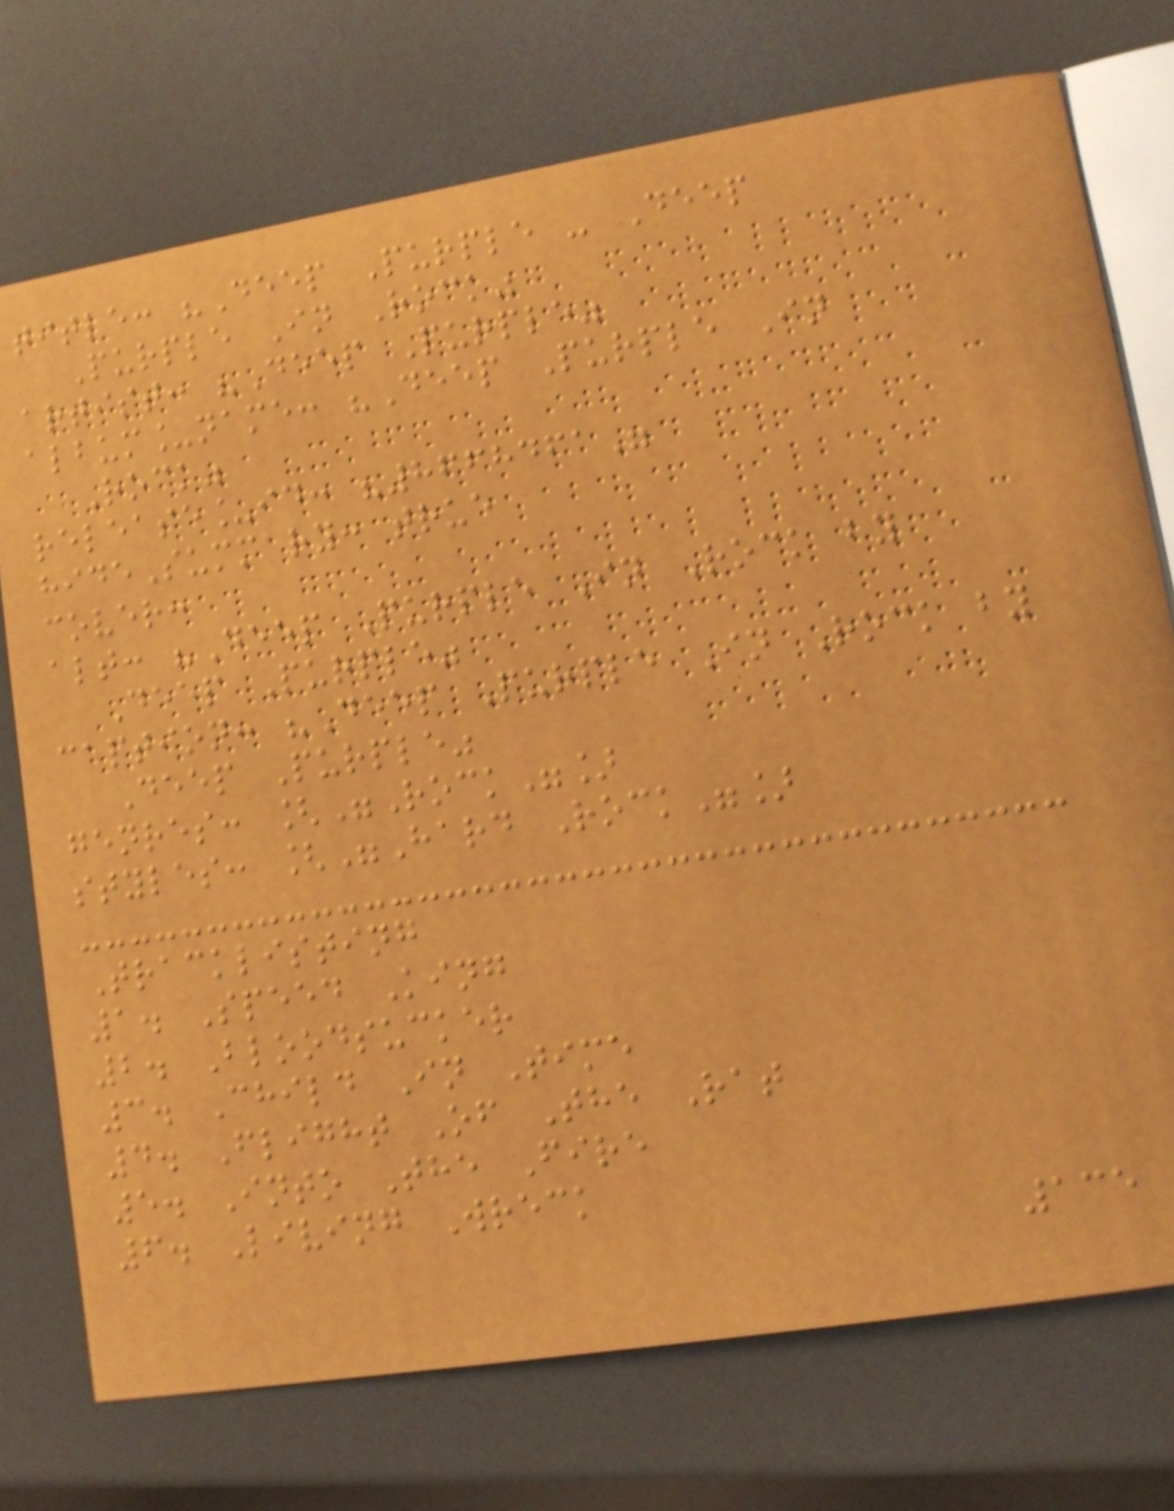title: "Deep Purple - Deep
Purple In Rock"
artist: "Deep Purple"
album_name: "Deep Purple In
Rock"
release_id: "8668461"
hideSummary: true
cover:
alt: "Deep Purple In Rock by
Deep Purple"
caption: "Deep Purple In Rock by
Deep Purple"
genres: ["Rock"]
styles: ["Hard Rock"]
Tracklisting
1. Speed King
2. Bloodsucker
3. Child In Time
4. Flight Of The Rat
5. Into The Fire
6. Living Wreck
135
